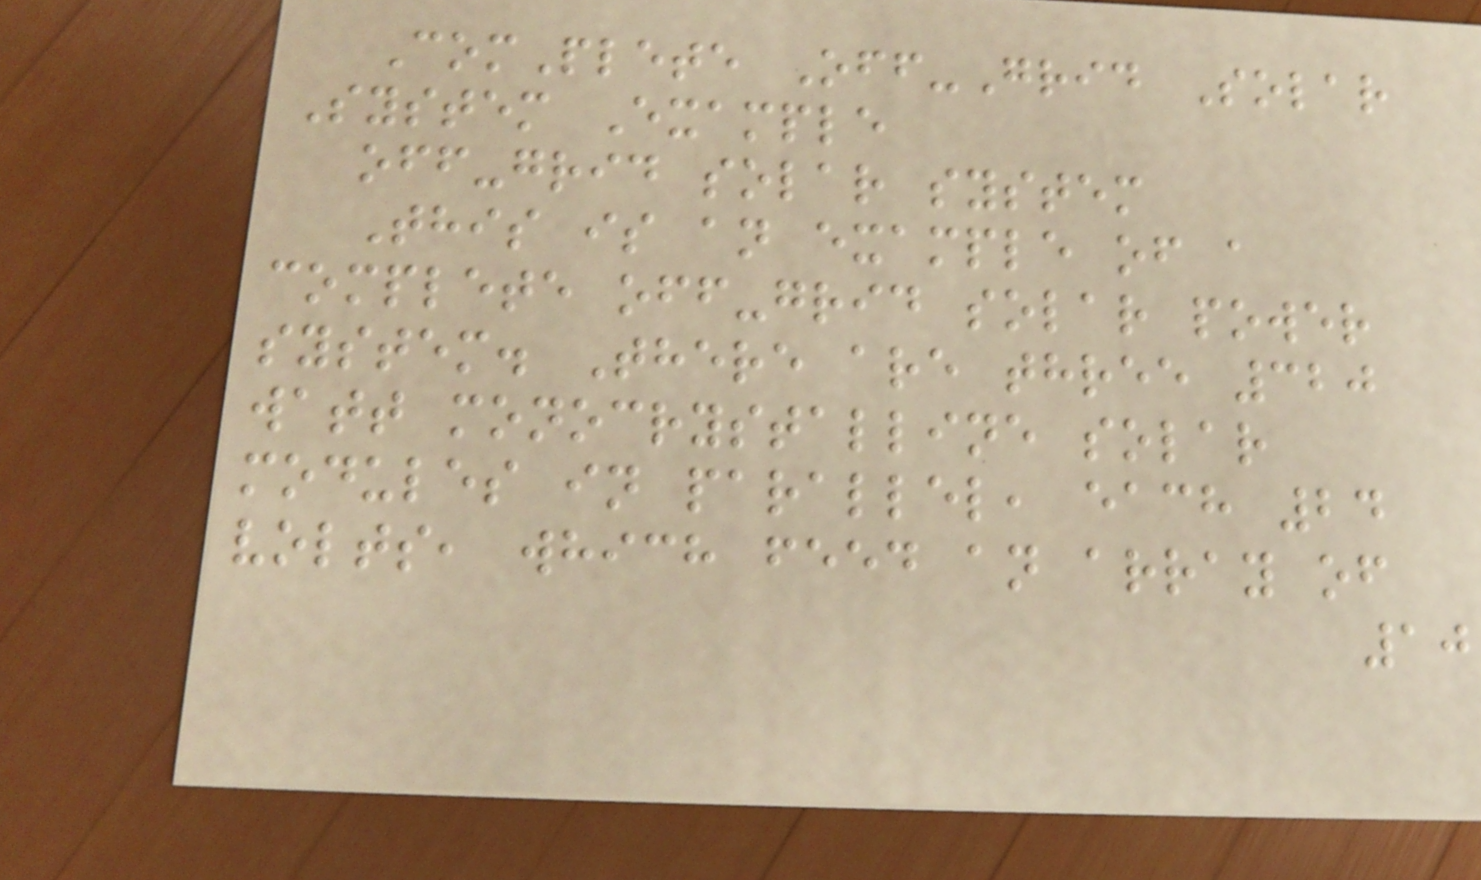ComPlete Off-Grid Solar
System Example
off-grid solar system
This is an example of a
complete off-grid solar power
system. There are three 320
watt monocrystalline solar
modules in parallel, each 24
volts, which feed an array of
10
